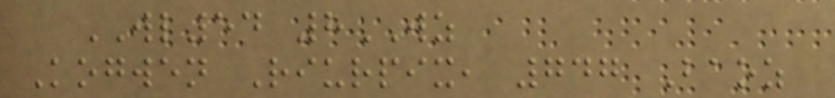WL54 8WZ
Kogwen Riurpix, 747 Baoz
